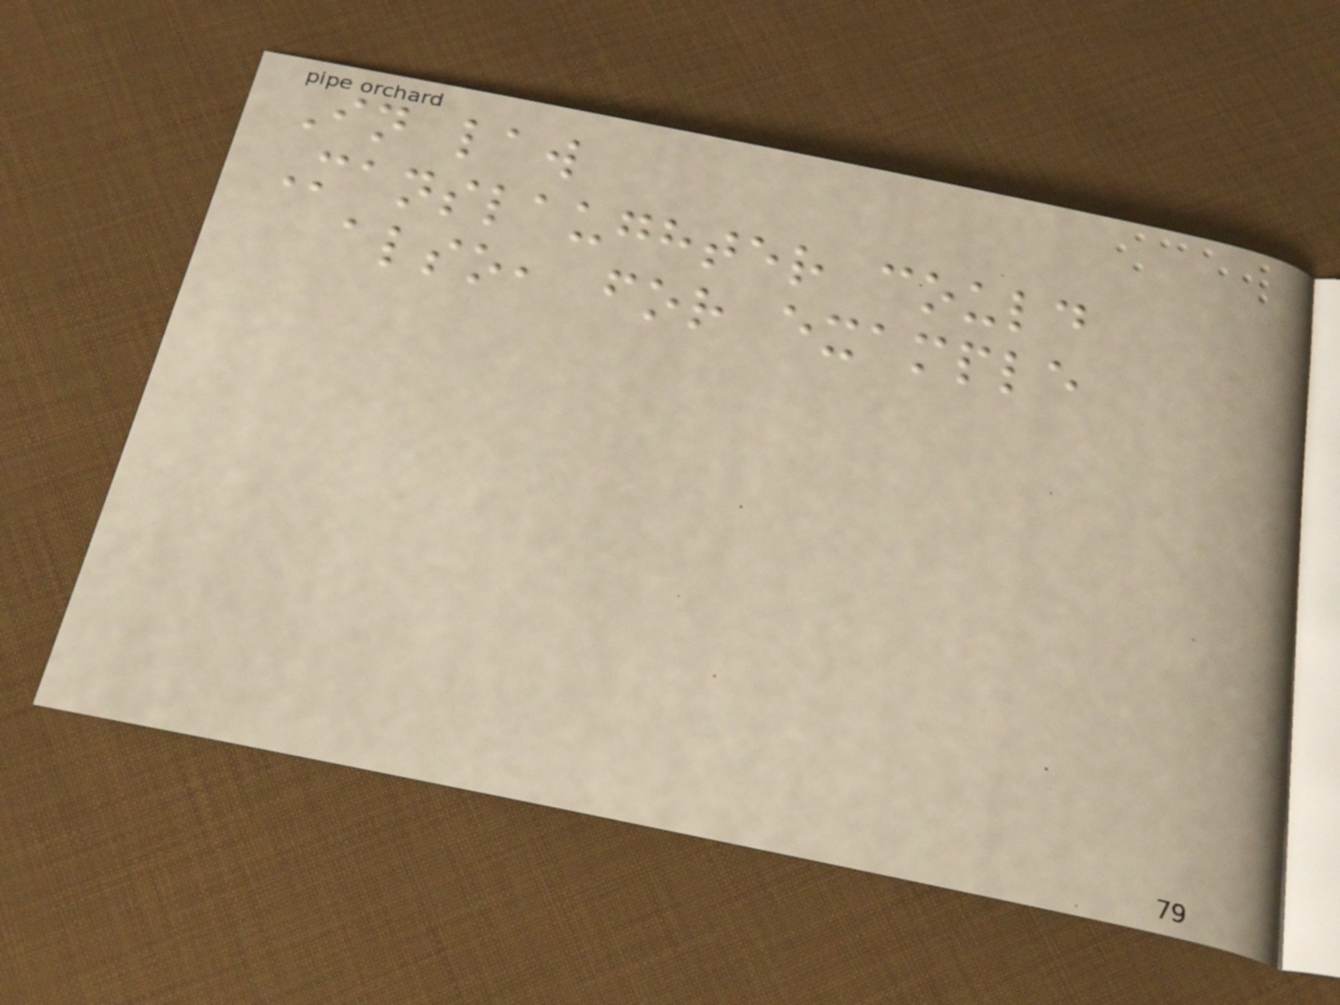In law
Manslaughter could
also, for example
